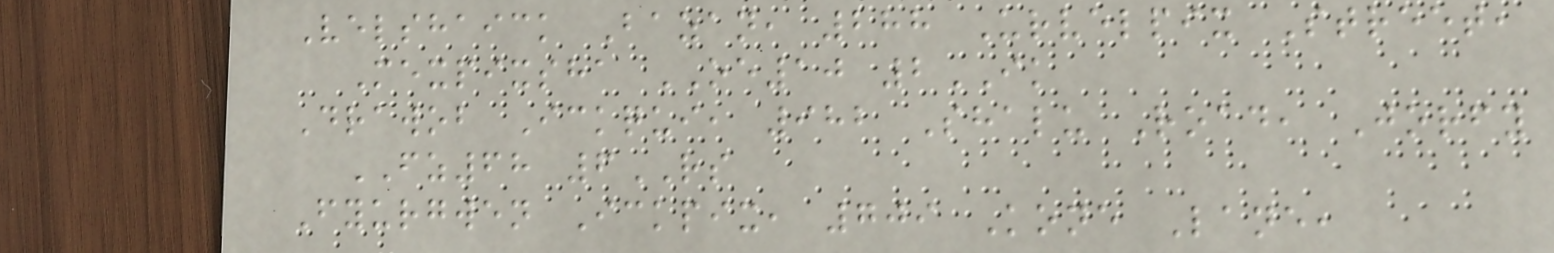Velshaick Bazan, 288 Urvelpix Street,
Mexpixsha OE10 2IK
Drawob Ickqui, 982 Shalu Road, Jorfy
FZ68 6RS
Fyurgwen Ickpix, 709 Kone Lane,
